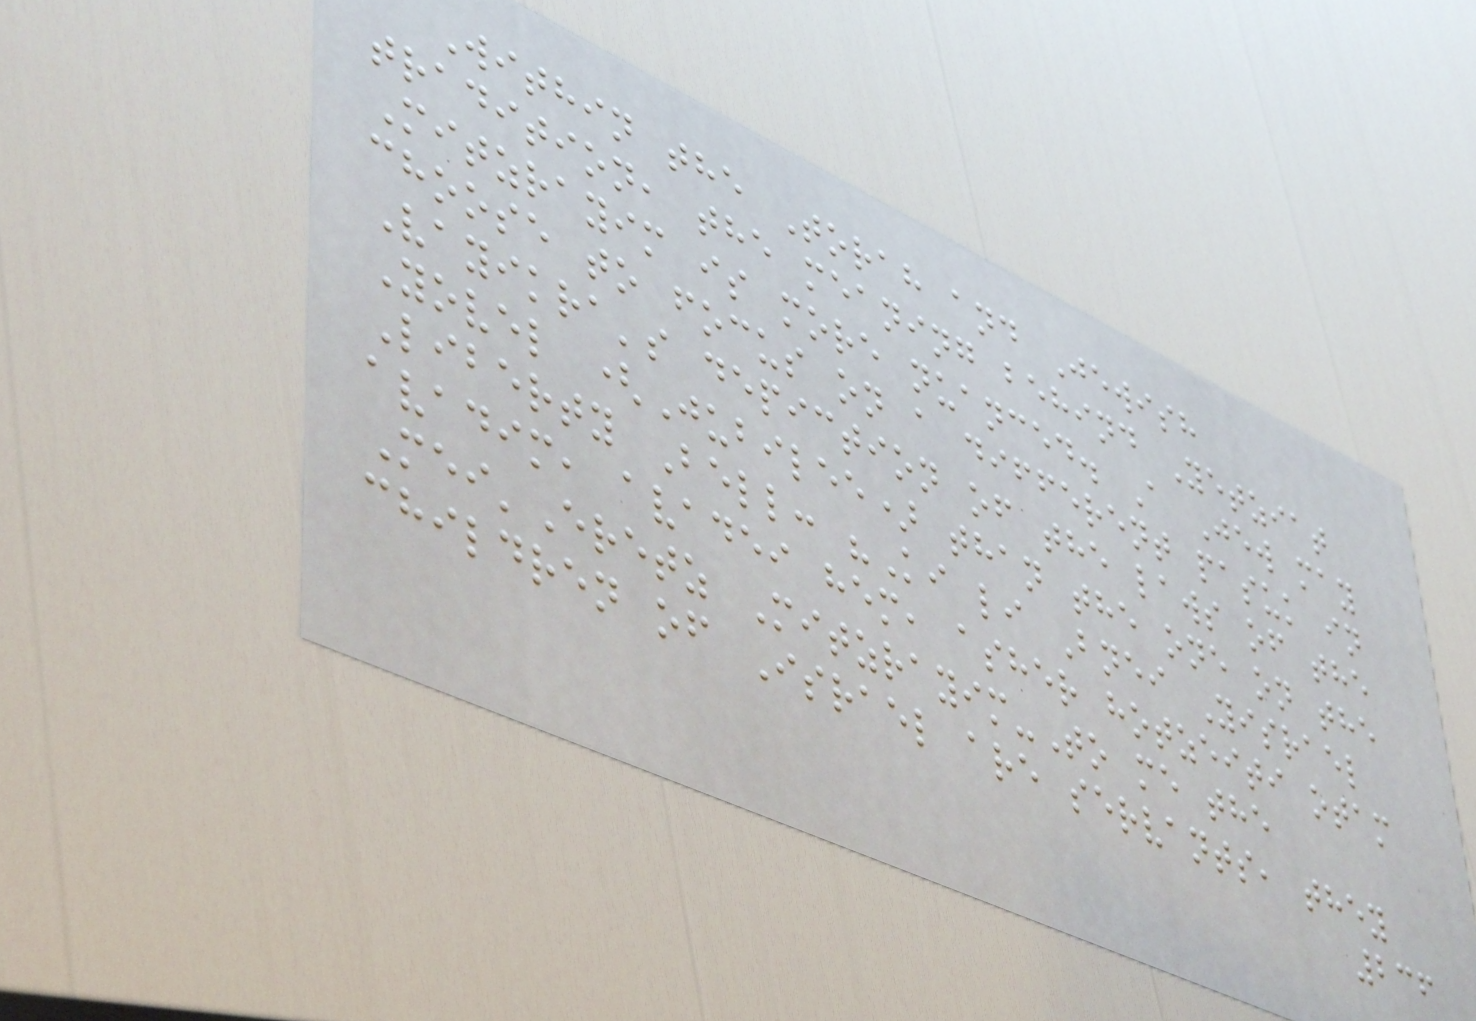Within the Torah and Jewish
tradition, the meaning behind Yetziat
Mitzrayim is more nuanced. A Jew may
choose to focus on a different pasuk in
Vayikra's depiction of the laws of the
Yovel (Jubilee) than the one on the
Liberty Bell: "Ki li Bnei Yisrael
avadim, avadei hem, asher hotzeiti otam
Mei'Eretz Mitzrayim-To me the
children of Israel are servants, they
236
